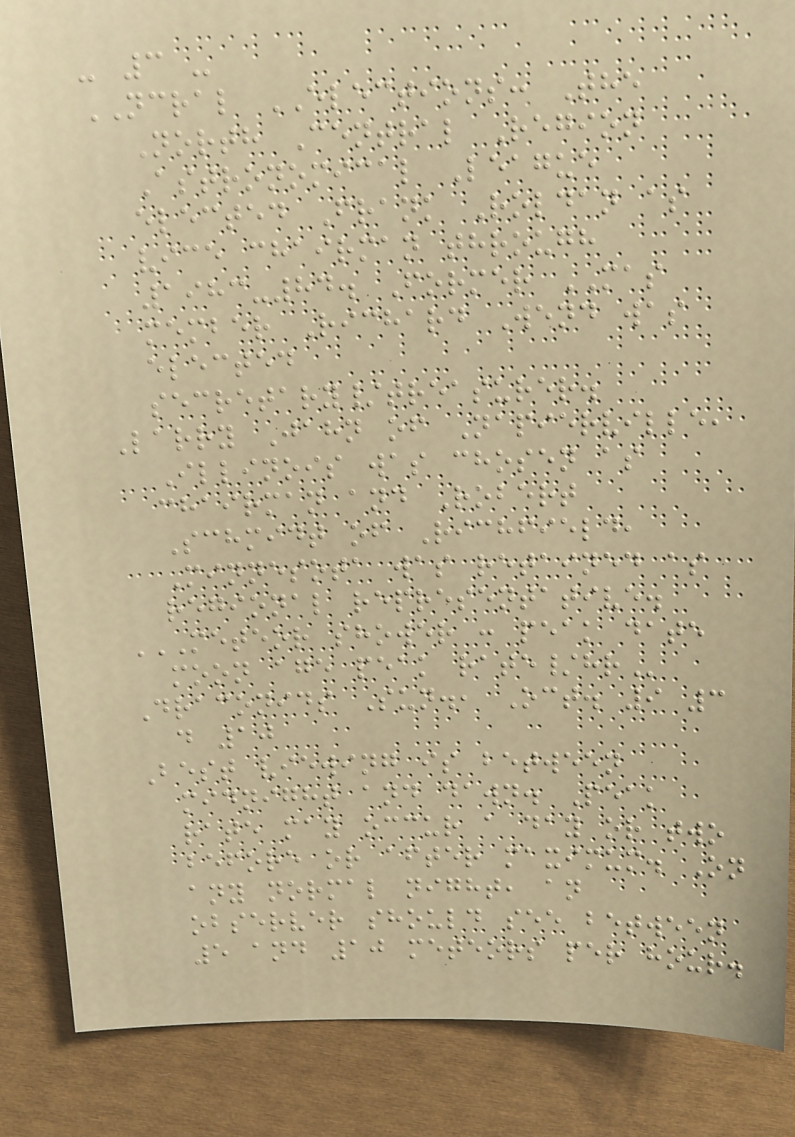- 3 -
NCRAL ELECTIONS: The
North Central Region
Astronomical League
elected Frank Roldan as
vice chairman through
1983-84. Former MAS
member Richard Wend was
elected
secretary/treasurer.
Larry Jahn of Napierville,
Illinois was chosen as
chairman and Robert
Schmidt of Richfield,
Minnesota was retained as
regional representative.
METEOR SHOWER : PEAK DATE
MOON AGE PEAK RATE/HR
Draconids Sun., Oct. 9 3
d 10
Best viewing is between
midnight and dawn. Peak
rate may occur a day or two
before or after maximum. On
any normal night, an
observer should see between
5 and 10 meteors per hour.
